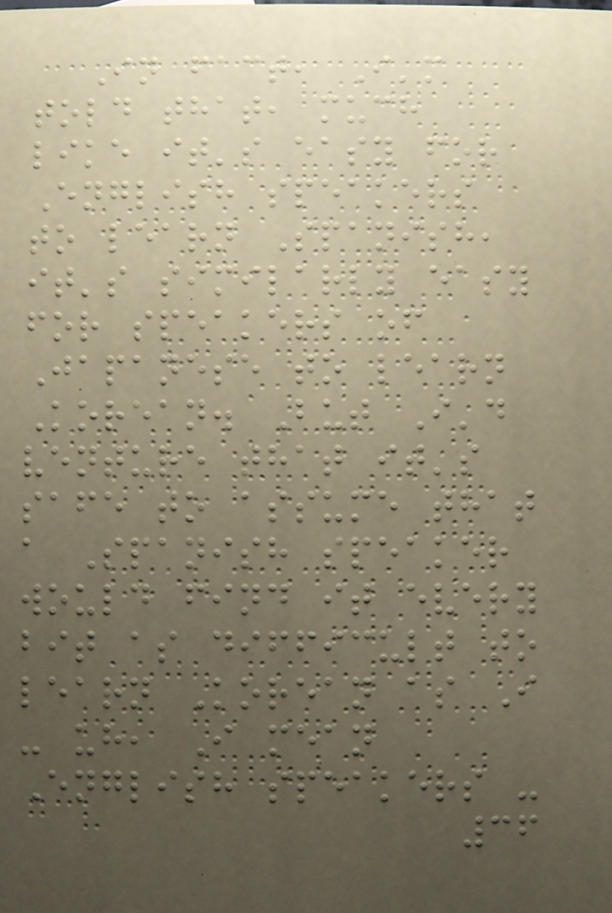In fact, I'm
told that, much
like it's easy for
English speakers
to learn Spanish,
it's similarly easy
for speakers of
Japanese to learn
Korean. But I'd
venture that it's
safe to assume that
a Spanish speaker
would find it every
bit as difficult to
learn Korean as I
- uh, I mean
English speakers -
36
